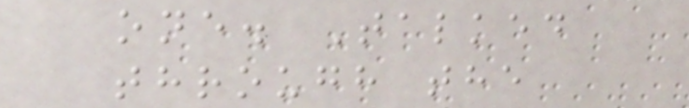one. Talked
through the
